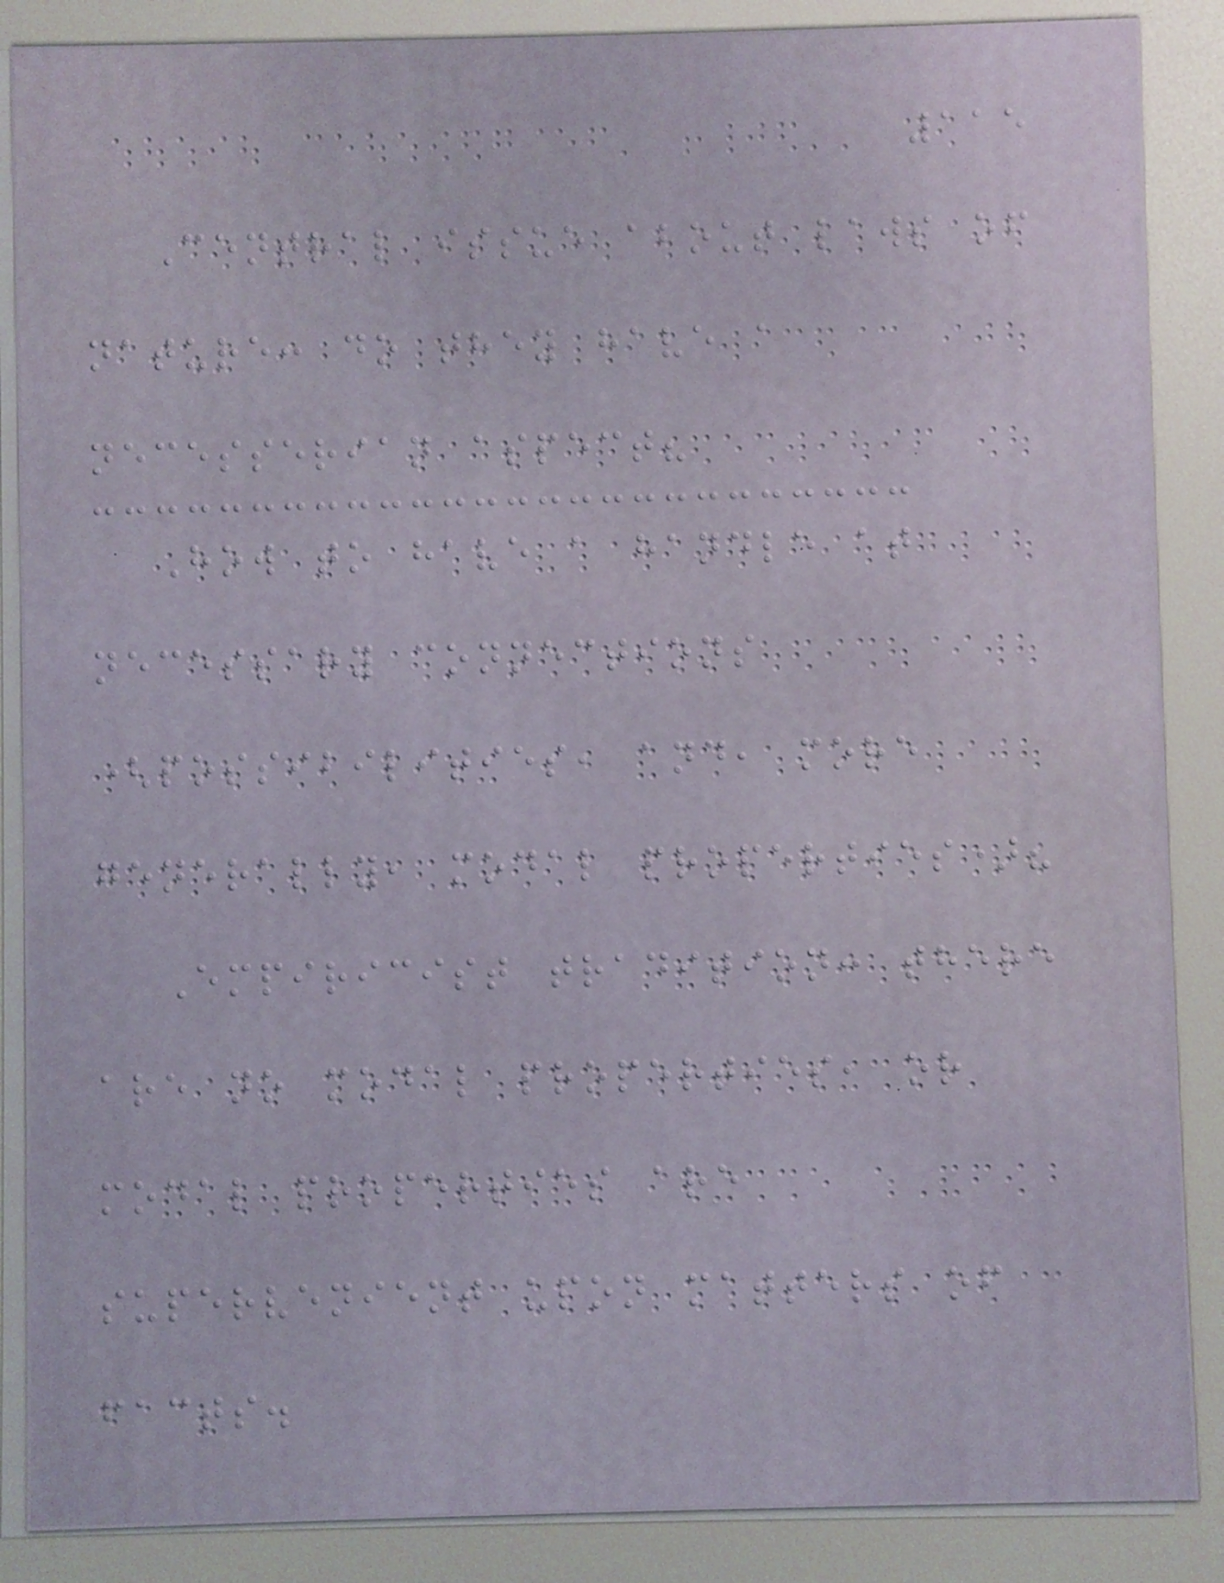115
Central issue about laws of
nature: do they have a
necesserian aspect?
How to have a handle at
necessary connections
(possibilities, and, more
generally, modal properties)?
Empiricist tradition: there
are no modal properties, or
modal properties are
supervenient upon matters of
facts.
